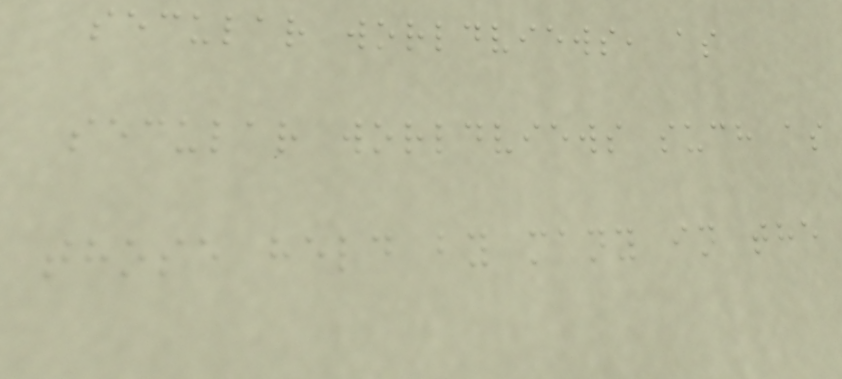secular worldviews, as
secular worldviews such as
those held by many in the
